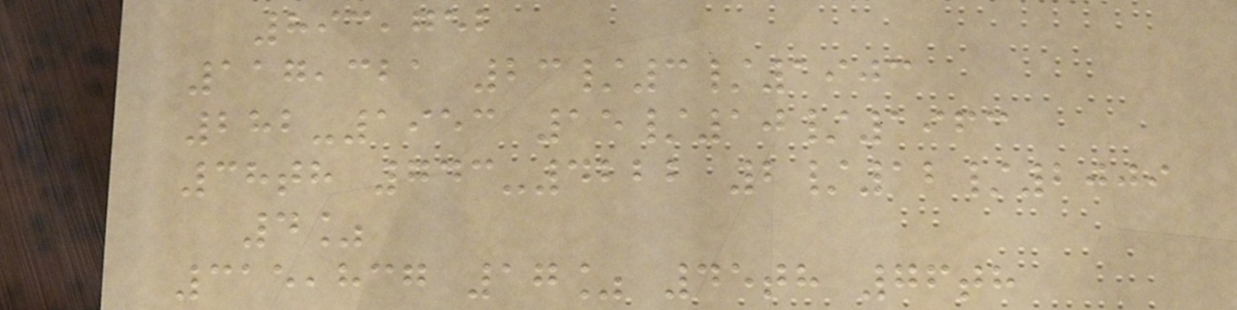893,752
117,321 23/3/1903
282-1953 15/10/1963
38th 743-4222 2/12/2009
4%
315,837 17% 45th 76th
